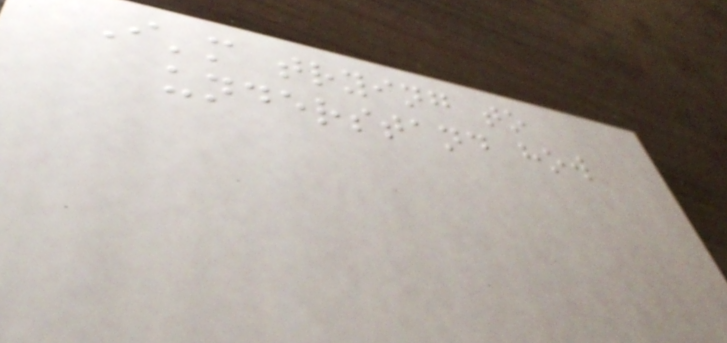I'm trying to
understand how
